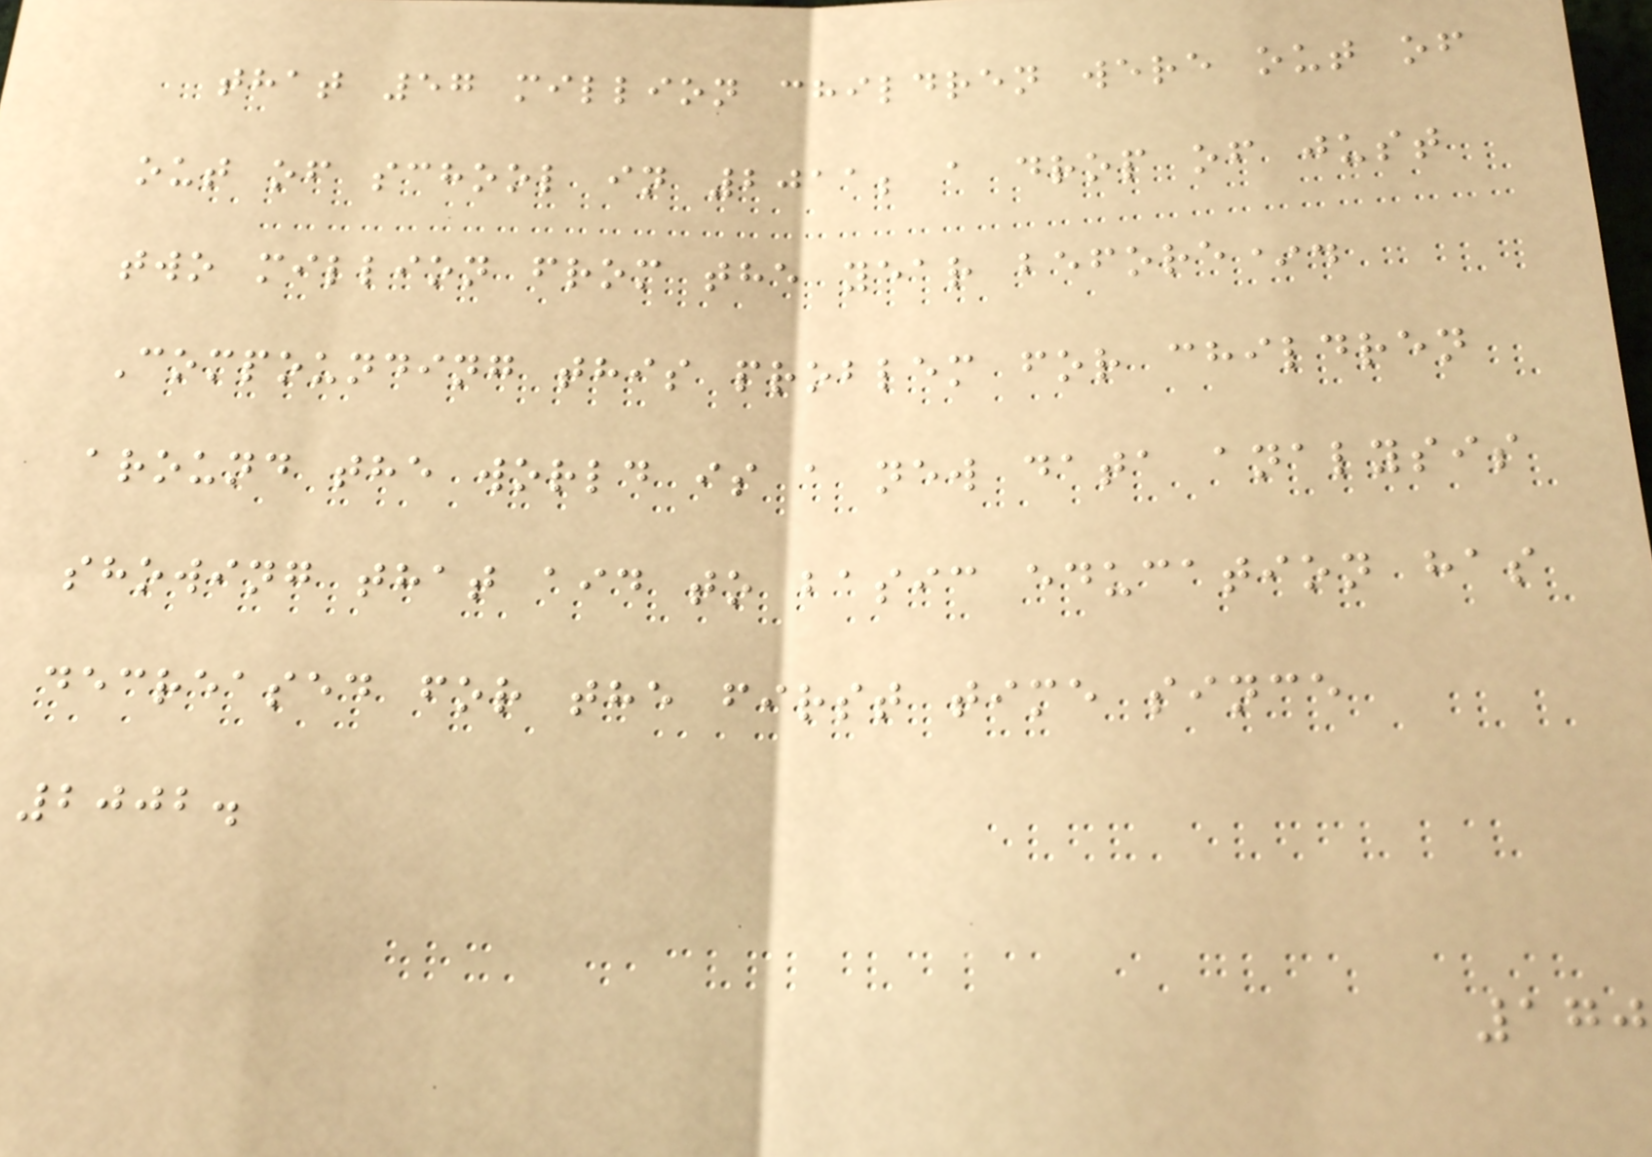that 57 million children were out of
out of school in 2011; a drop of just
two million from the year before*.
Compounding this problem for children
around the world is a new data analysis
showing that aid to basic education has
decreased for the first time since
2002.
170
